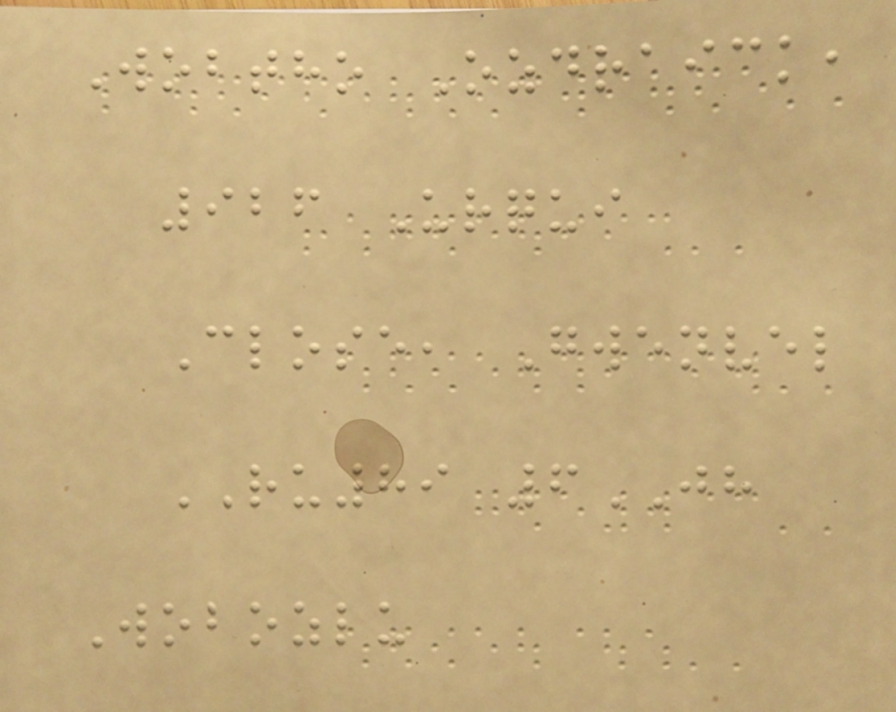Wobtho Ozdraick,
926 Urqui
Close, Gwenvel
RU89 6JH
Wobozlu
